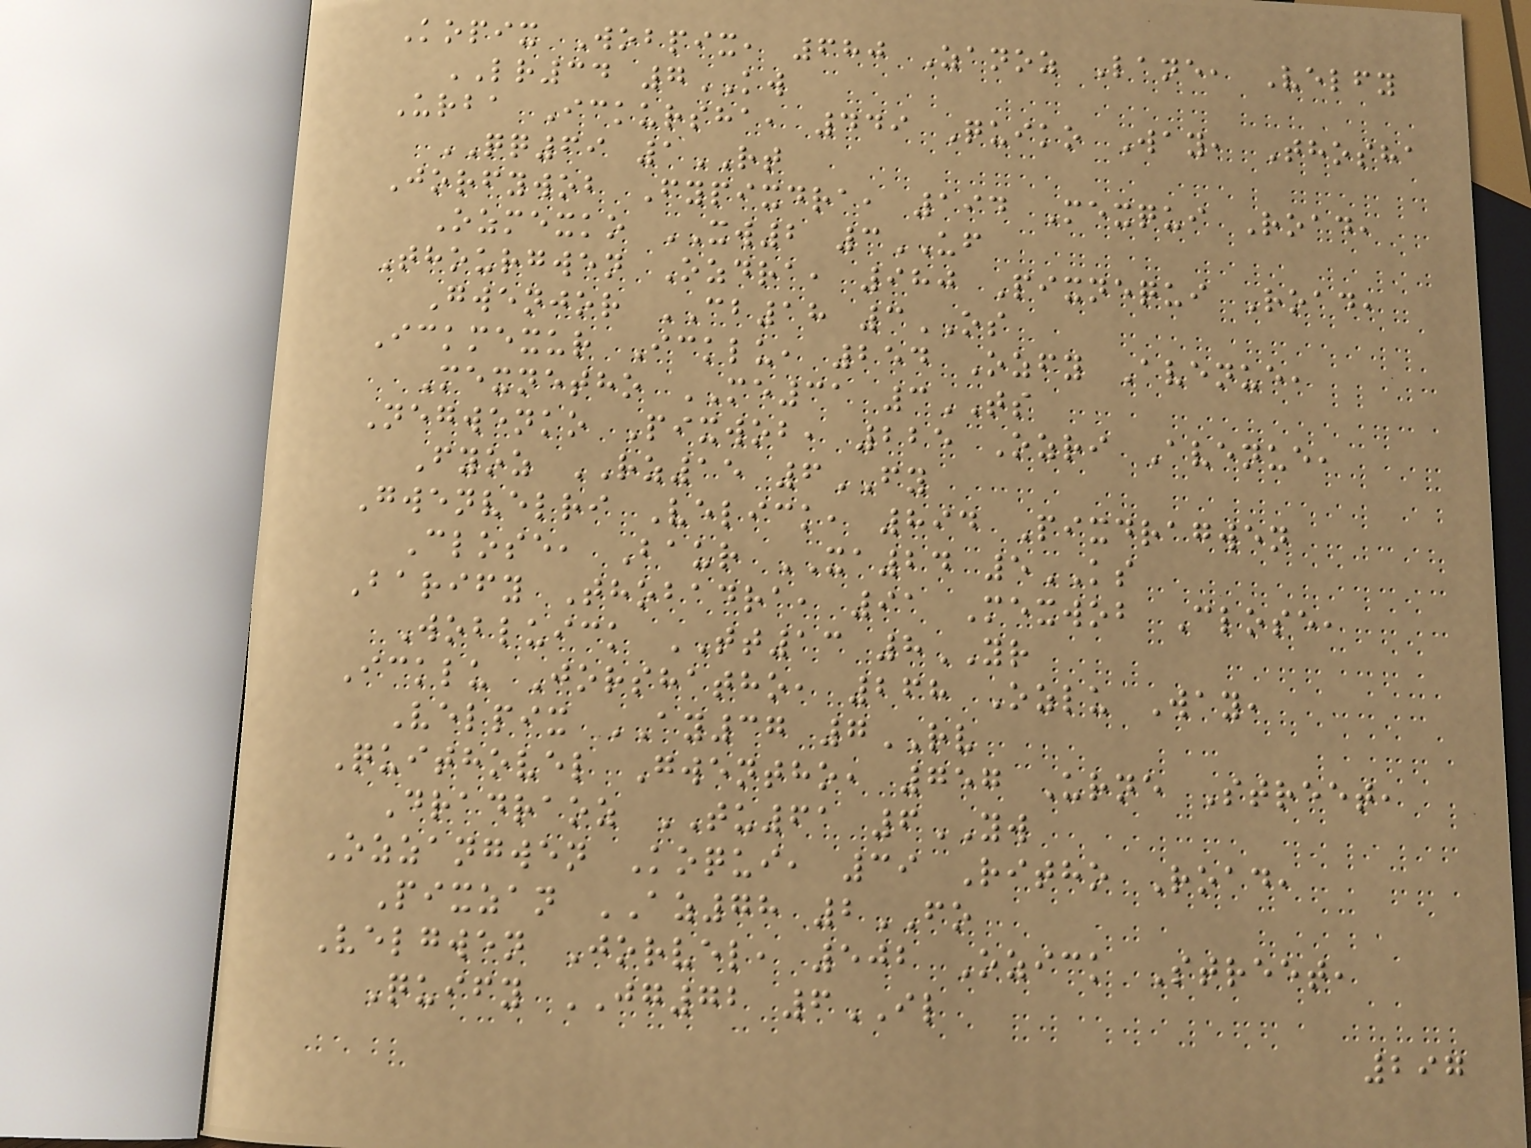Kopix Wobpix, 680 Zanoz Lane, Velfy
LR34 7KW
Urba Ickursha, 449 Quiko Way, Thosha
QQ69 1RT
Jorfywob Fypixdra, 194 Mexqui Road,
Ozmexko XW2 3UF
Thourgwen Ozdra, 980 Pixnequi Road,
Gwenjor CB18 3OS
Ickmexur Icklu, 254 Ozfy Avenue,
Mexnetho ME31 3TS
Negwenko Pixwob, 225 Ozri Avenue,
Fyoz RZ15 6FY
Gwenvelri Velick, 894 Pixdragwen
Close, Baur XA24 5KS
Barify Thobadra, 91 Mexwob Close,
Wobluick TT13 8YR
Icklu Jorshatho, 268 Ozlu Way,
Velpix AY37 7RV
Quithovel Gwentho, 757 Urne Street,
Dradraoz TU61 6YW
Ozzangwen Koqui, 39 Ritho Road,
Pixzan AZ78 2FO
Velgwen Jorvel, 502 Ozick Street,
Quify JG72 6IL
297
